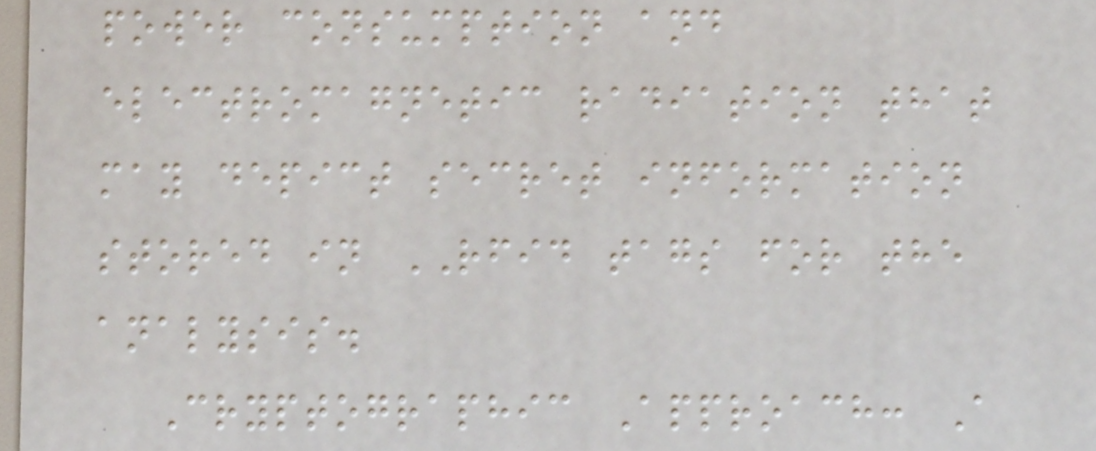power consumption and
electromagnetic radiation that
may depict secret information
stored in RFID tags for the
analysis.
Cryptographic Approach: A
